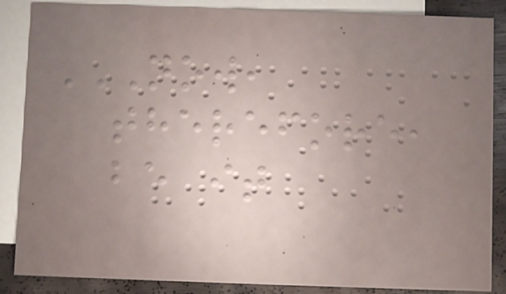NOW,
THEREFORE,
BE IT
